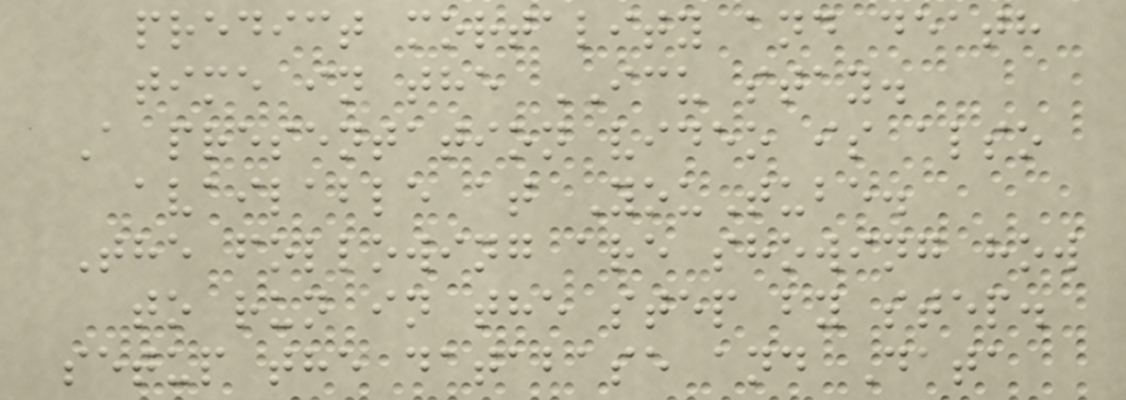predict mortality and death
time in the ICU stay.
A presentation video is also
available at YouTube.
The following are showing how
to run in the step by step.
setup the database and Data
